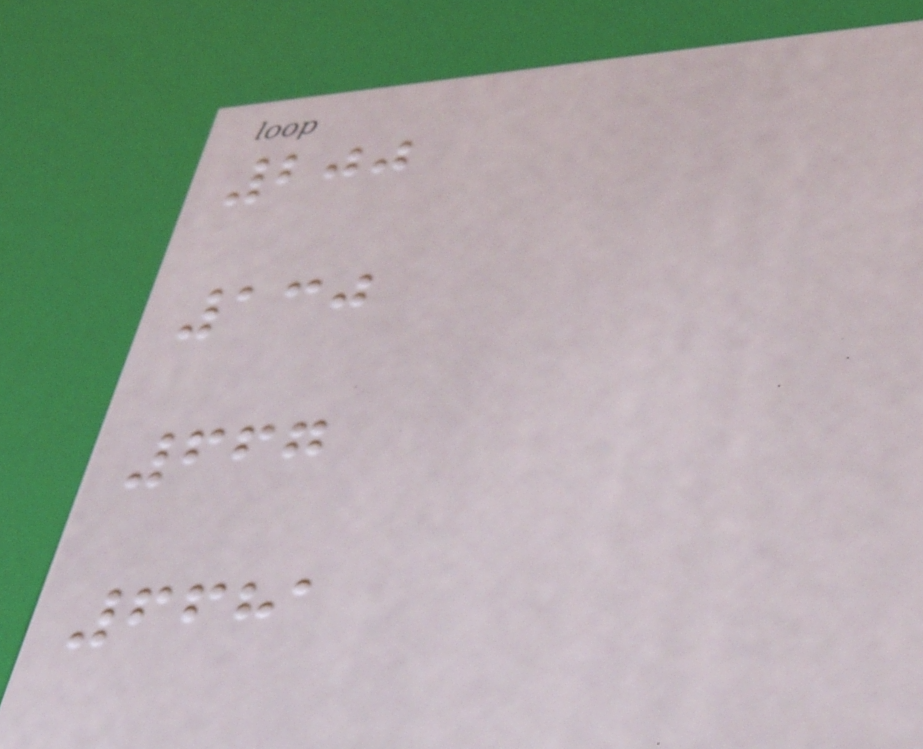200
130
667
6681
